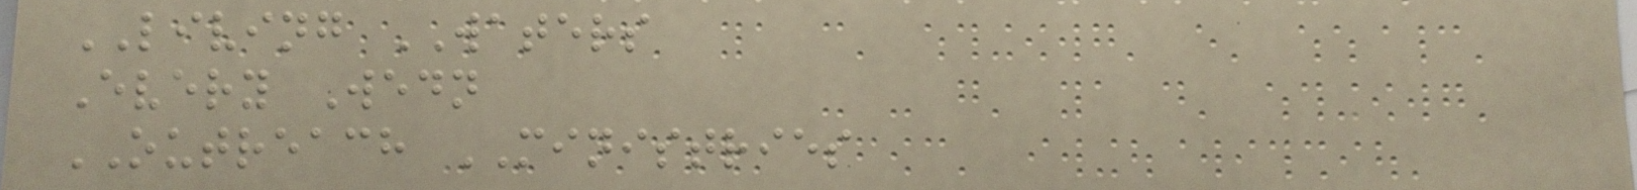LIVING WATERS
Every Wedn
OUTREACH MINISTRIES
